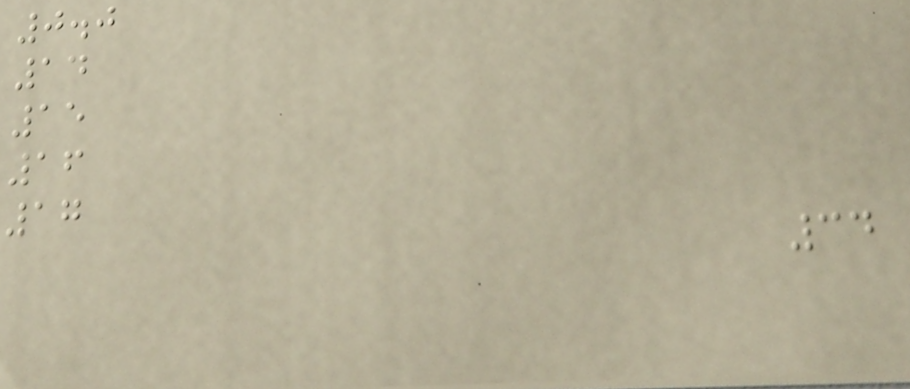0.0
14
15
16
17
34
